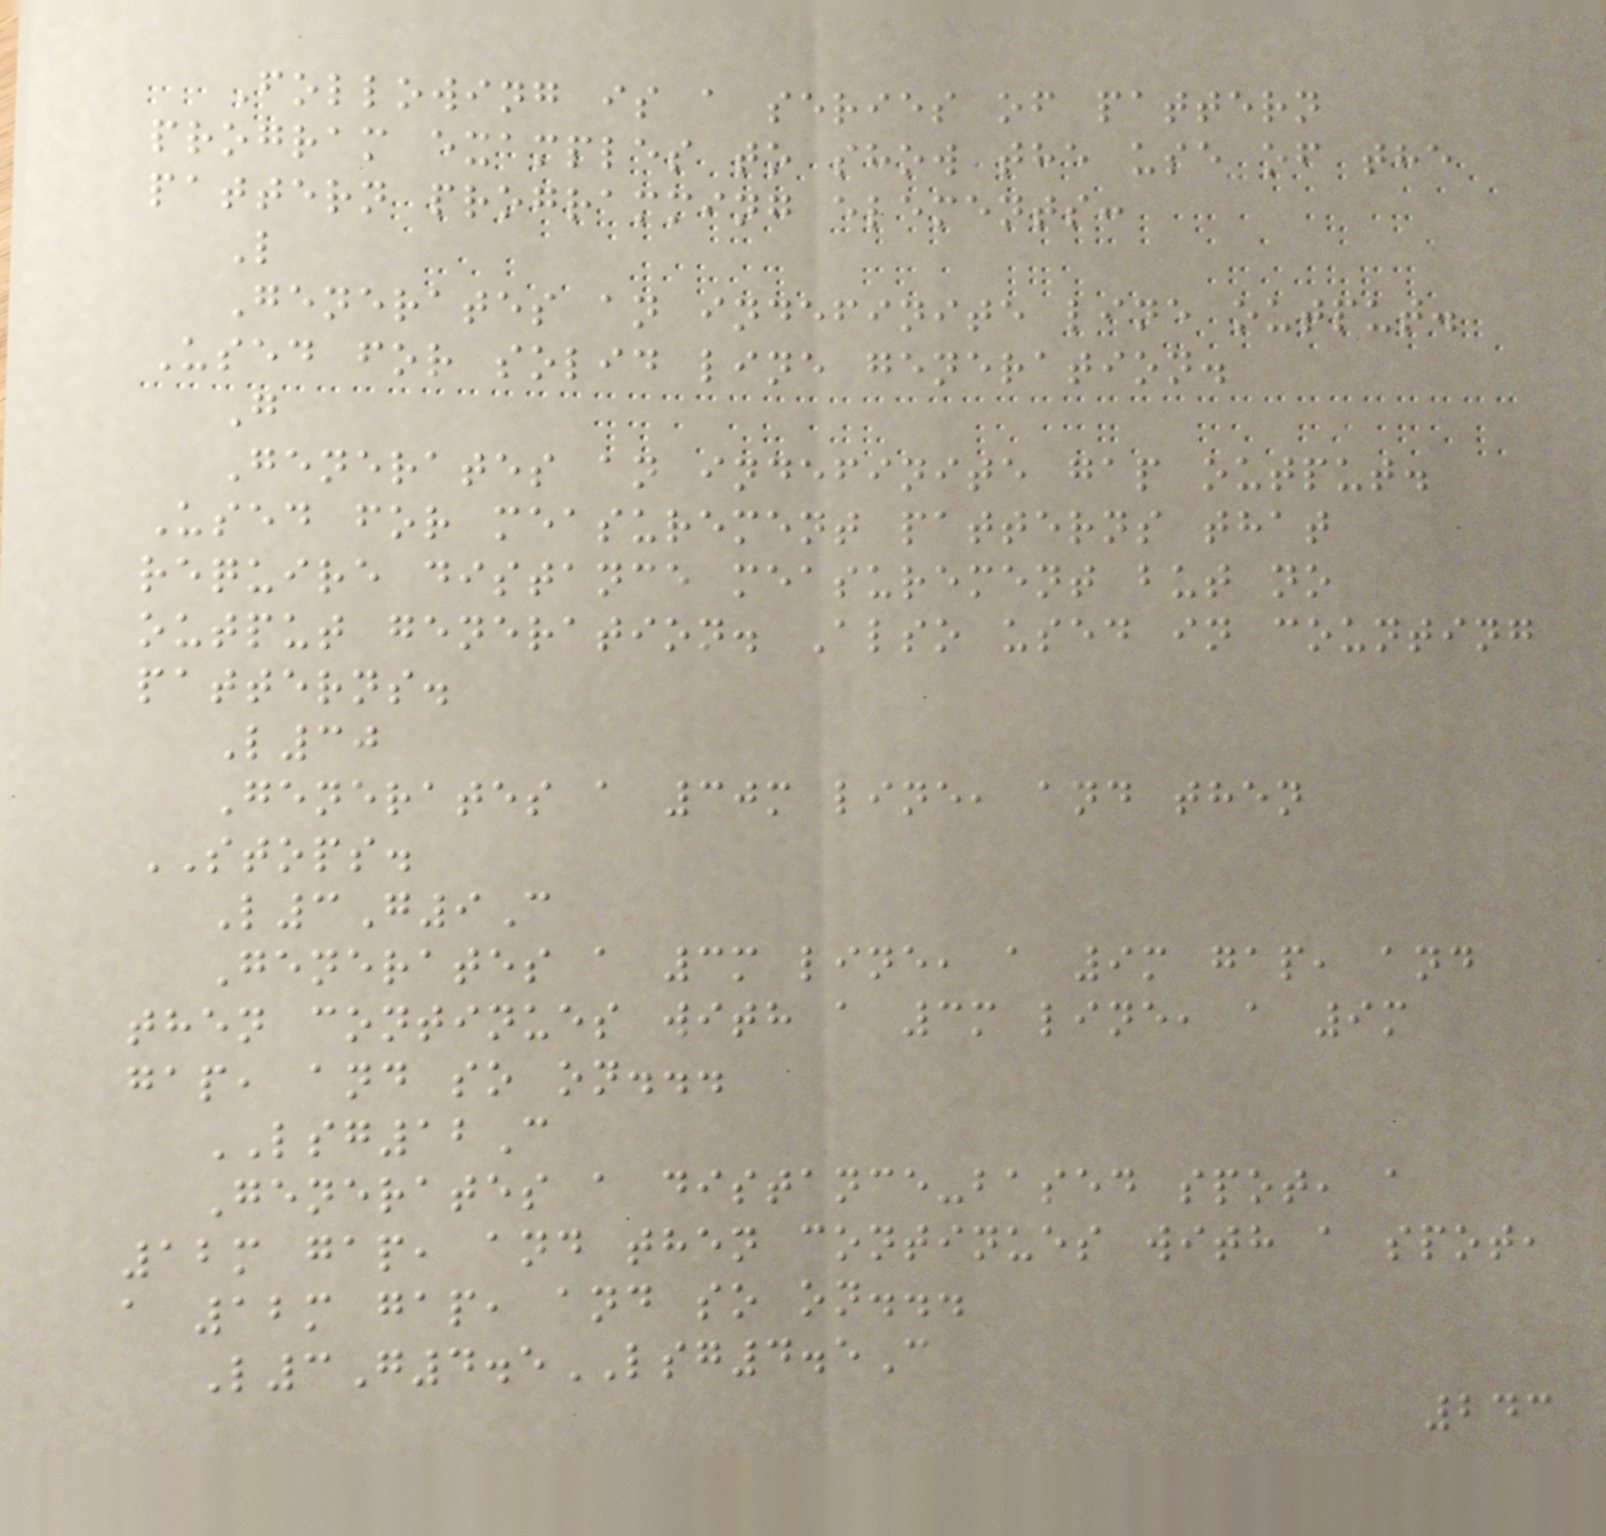Following is a series of pattern
program examples to show the use of the
pattern programming elements:
L
Generates an indefinite line output.
Used for solid line generation.
G
Generates an indefinite gap output.
Used for measurement patterns that
require distance measurement but no
output generation. Also used in counting
patterns.
L30
Generates a 30m line, and then
STOPS.
L3G9C
Generates a 3m line, a 9m gap, and
then continues with a 3m line, a 9m
gap, and so on...
LSG12C
Generates a distance-based spot, a
12m gap, and then continues with a spot,
a 12m gap, and so on...
L3G4.5LSG4.5C
243
